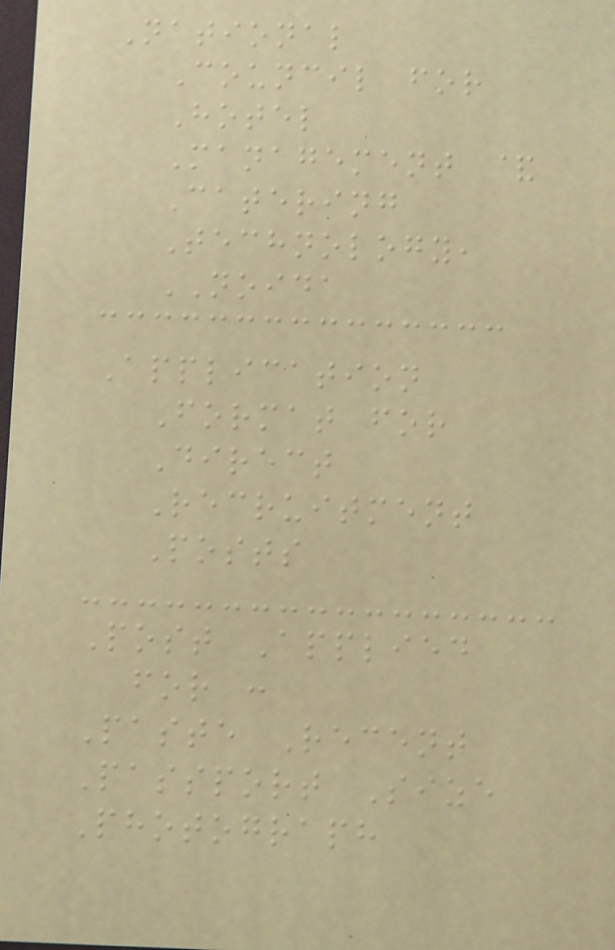National
Council for
Hotel
Management &
Catering
Technology,
NOIDA
Application
Format for
Direct
Recruitment
Posts
Post Applied
for :
Paste Recent
Passport Size
Photograph
